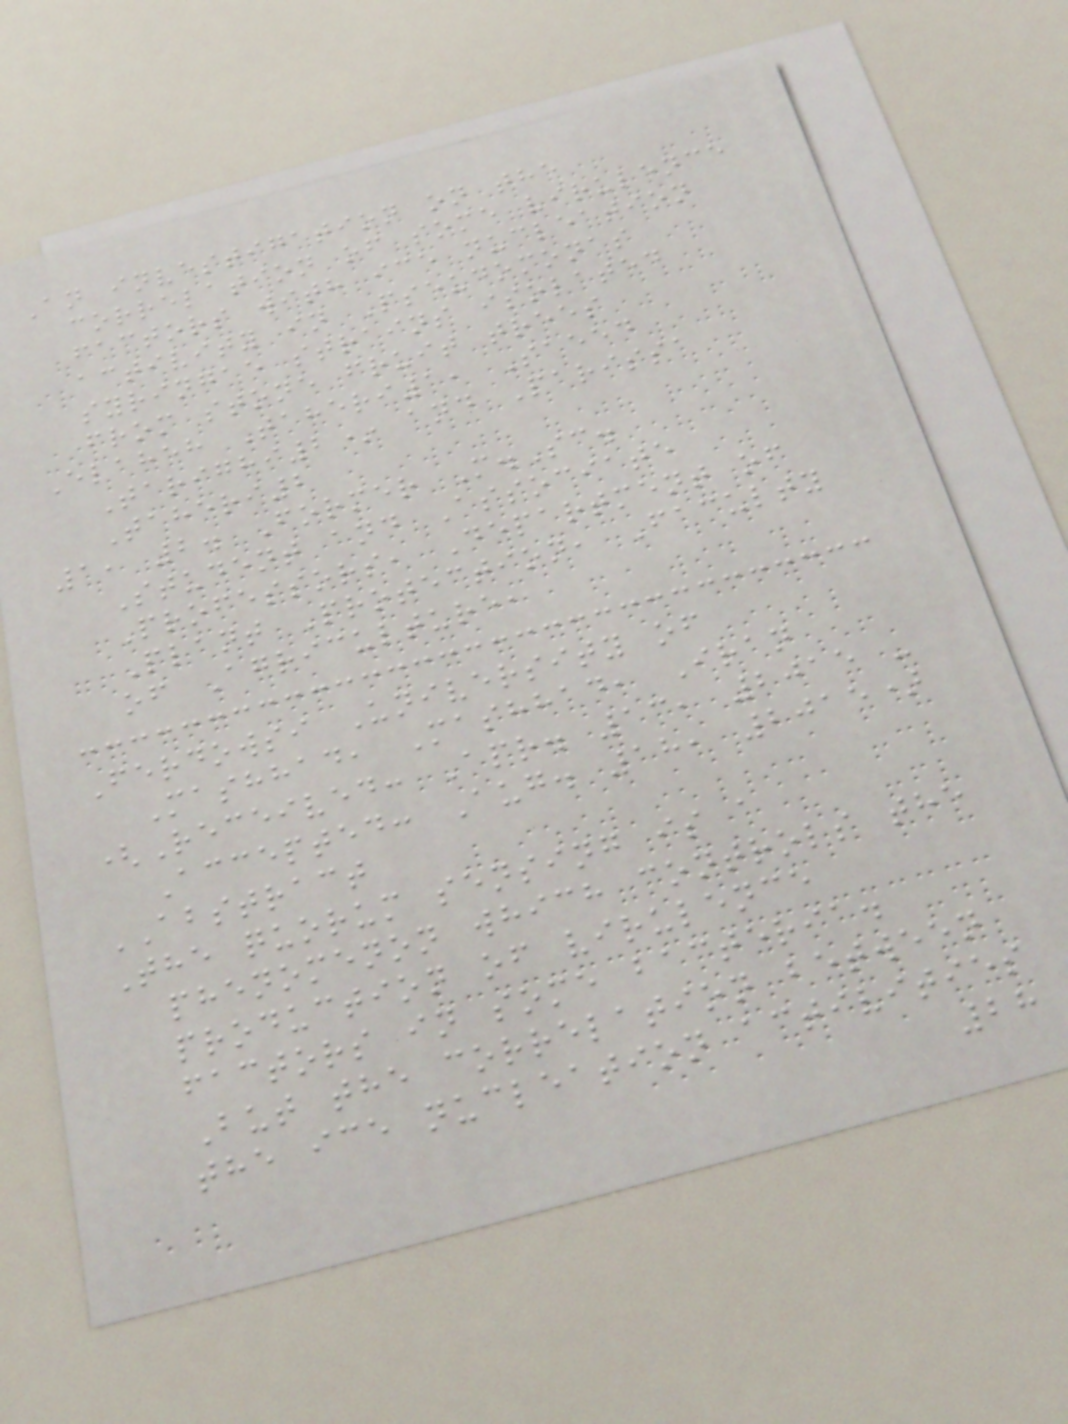An investigation on the
correlation of some virulence
factors with ice nucleation
activity in Pseudomonas
syringae strains isolated
from stone fruit trees
Elaheh Taheri1, Saeed
Tarighi2* and Parissa
Taheri2
1, 2. Former M.Sc.
Student and Associate
Professors, Department of
Plant Protection, Faculty
of Agriculture,
Ferdowsi University of
Mashhad, Mashhad, Iran
(Received: Apr. 13, 2015 -
Accepted: Aug. 18, 2015)
ABSTRACT
The quorum sensing is a
phenomenon which controls the
production of virulence
factors in some bacteria.
But the correlation between
the ice nucleation activities
28
